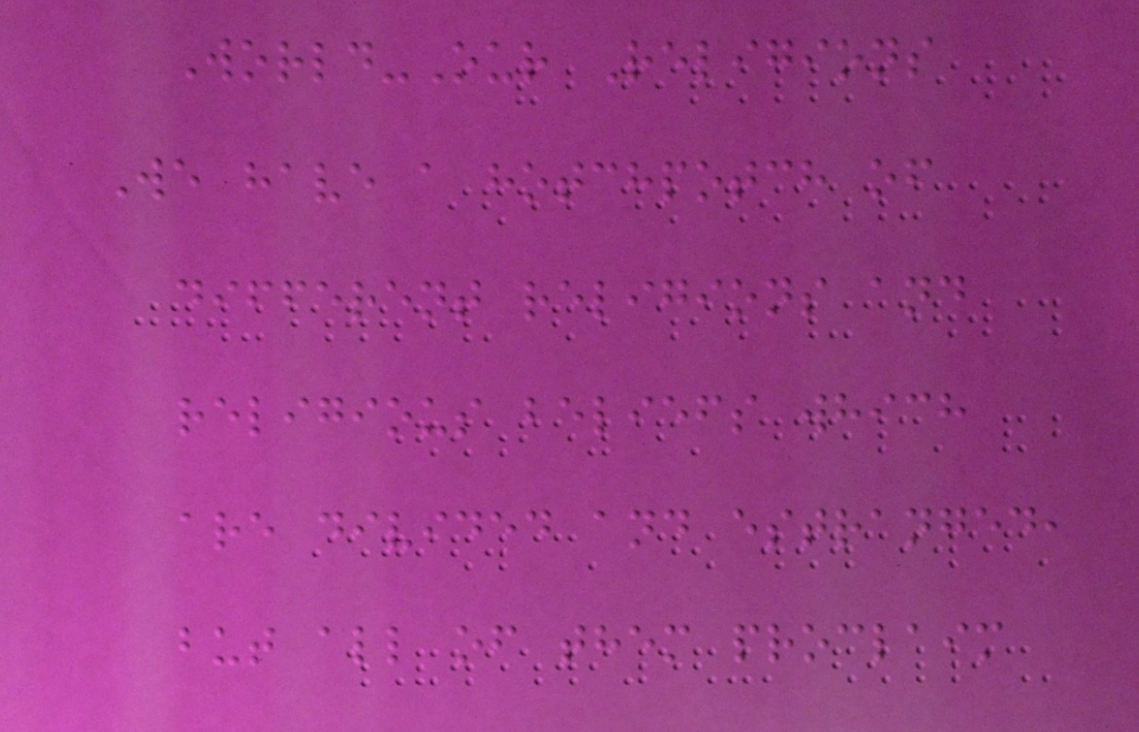World-Our Religions
We have a hotchpotch of
different religions and
religious beliefs which
are divided and estranged,
but all of them proclaim
